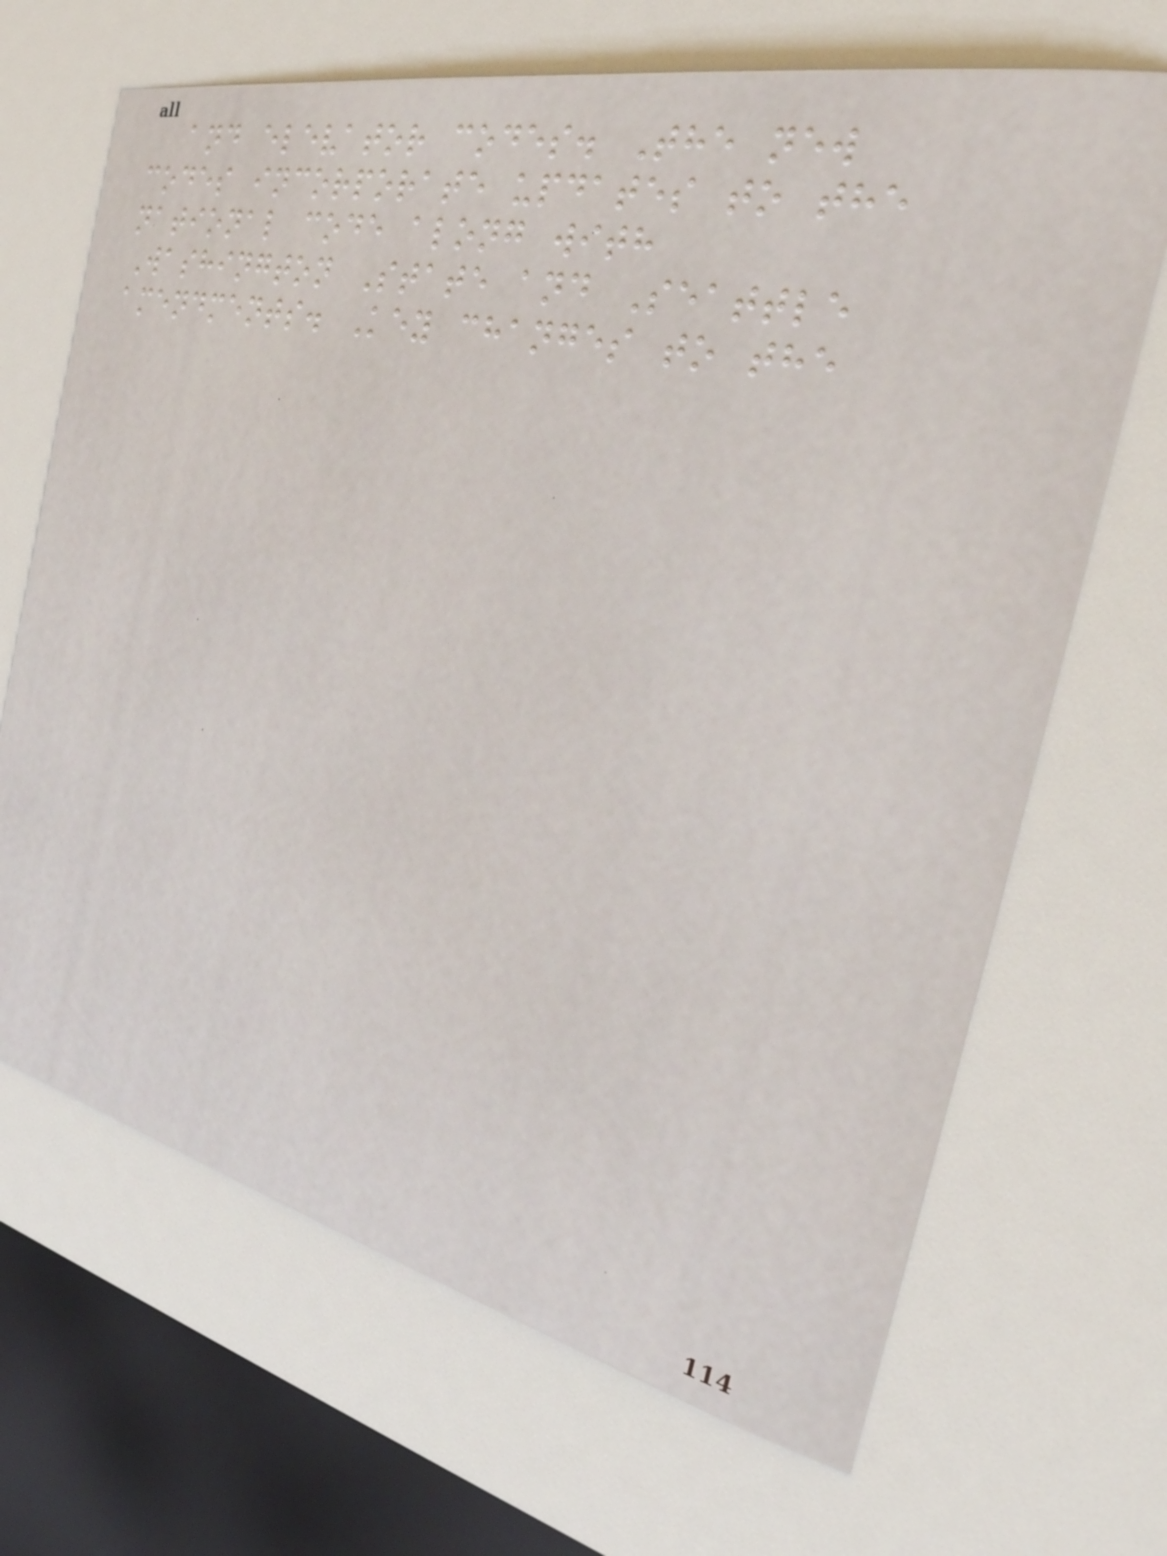and elevator codes. The new
codes incorporate updates to the
national code along with
Washington State and Seattle
amendments. Key changes to the
